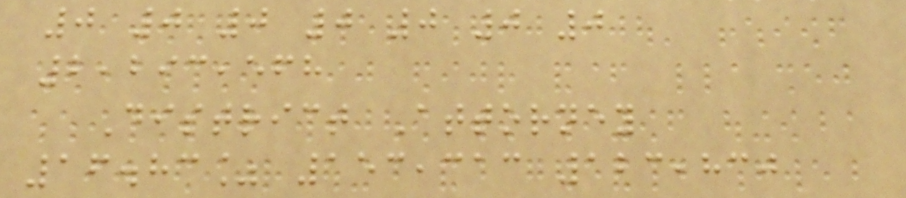0 0 0 0 0 0 0
2,293,568
District Attorney
16.83% 153,313 123,830
